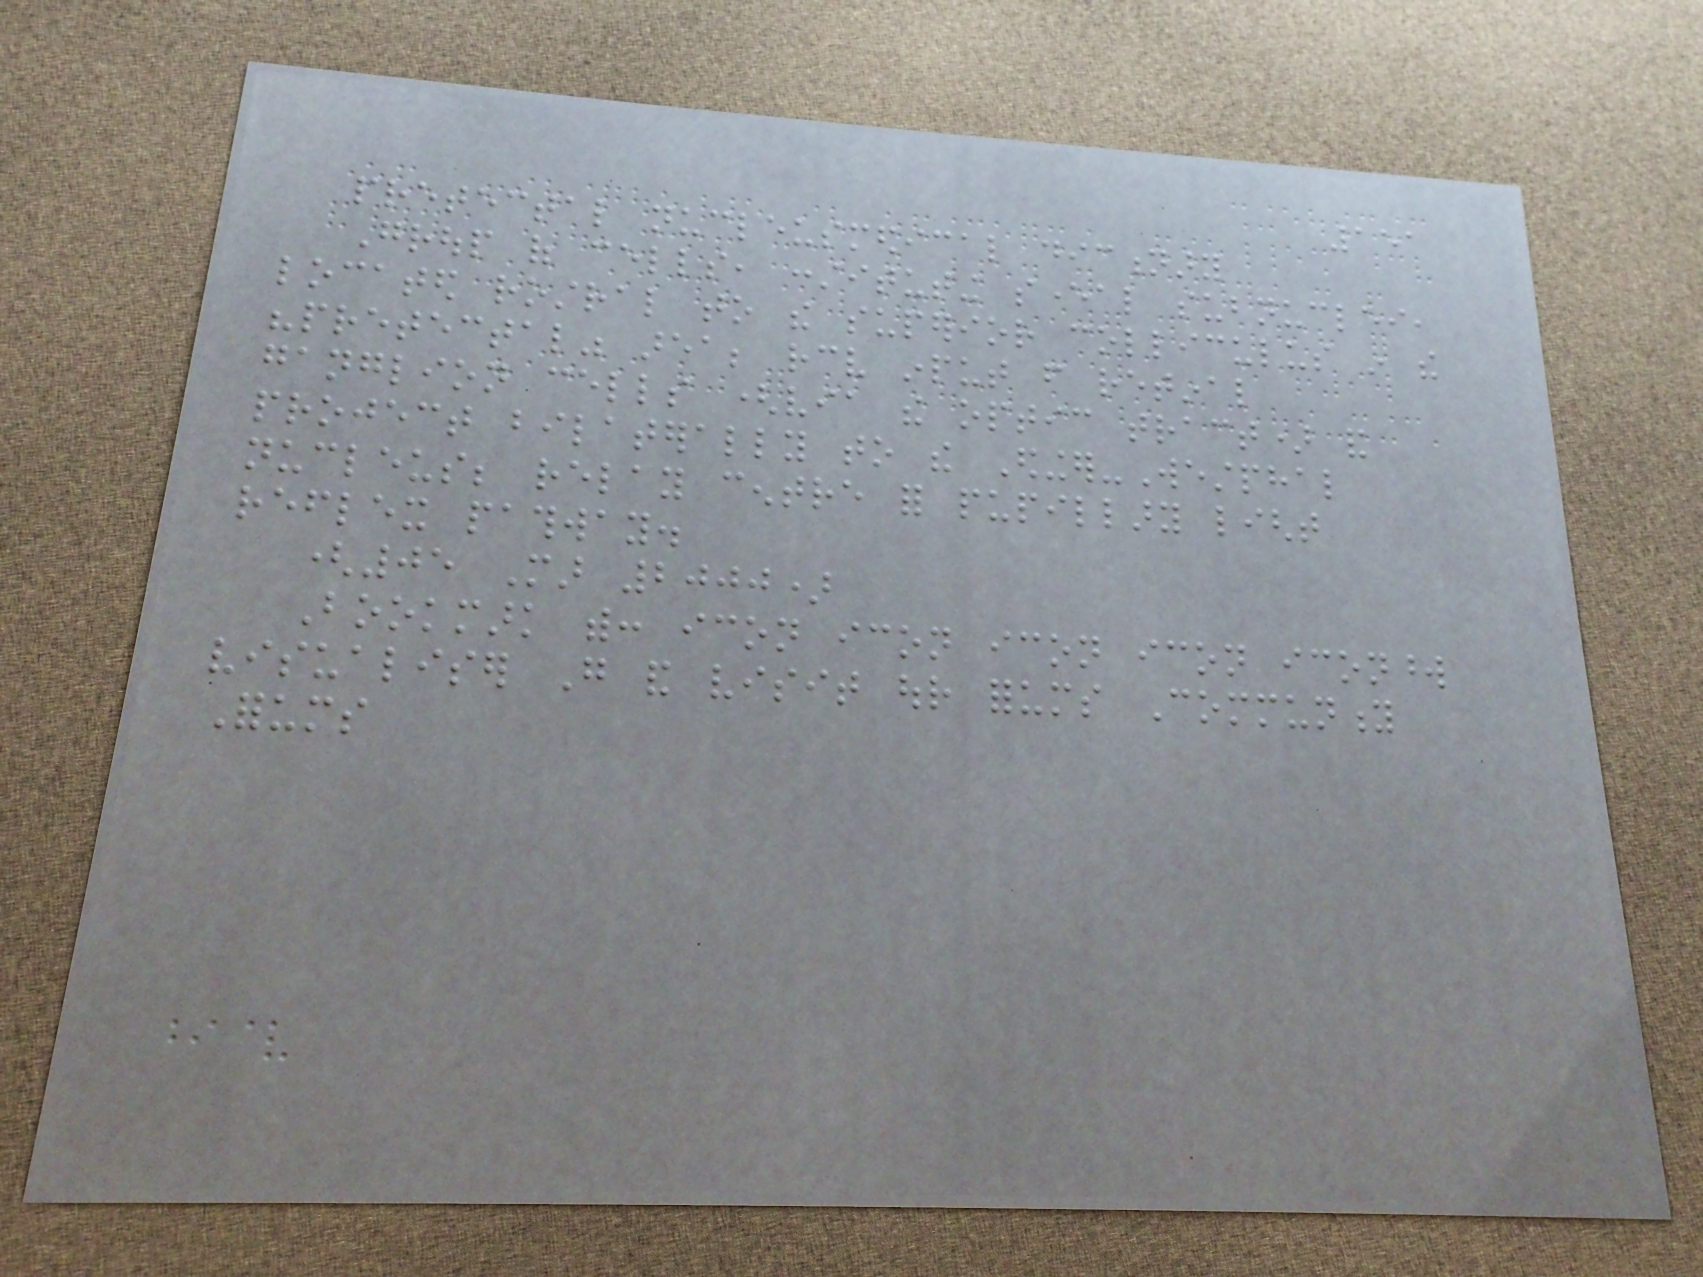151
pretectal nucleusmedical dictionary
Group of cells, constituting several subnuclei,
located rostral to the superior colliculus in the
"pretectal" area; receive input from retinal
ganglion cells (via the optic tract) and
project bilaterally to the Edinger-Westphal
nucleus; relay centre for pupillary light
reflex pathway.
(05 Mar 2000)
Bookmark with: icon icon icon icon iconword
visualiser Go and visit our forums Community
Forums
